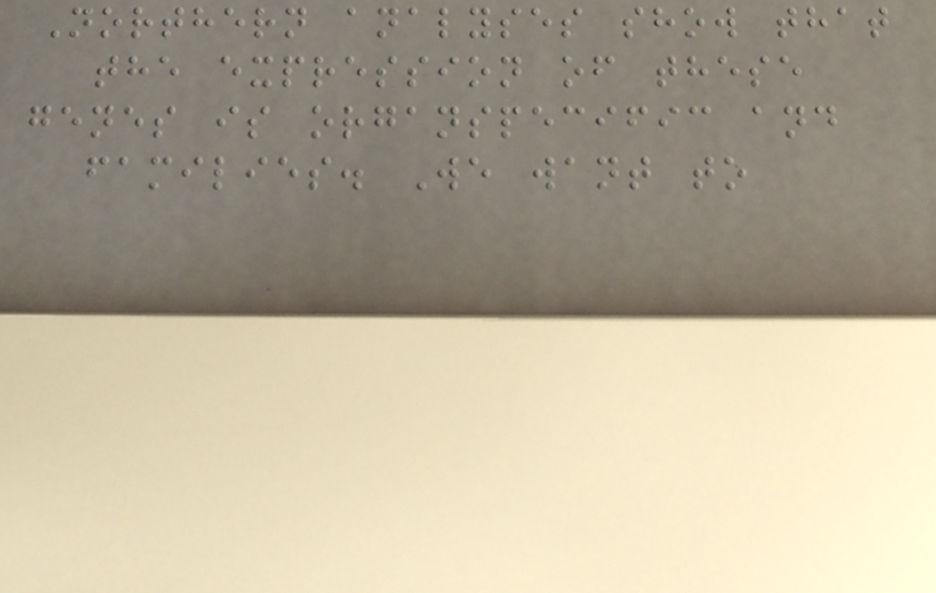Northern analyses show that
the expression of these
genes is organspecific and
families. We want to
